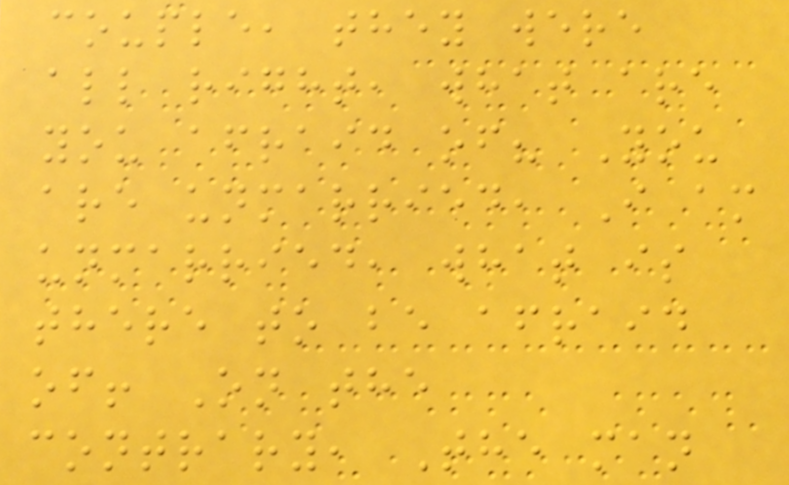couple, they were
all right, what are
you afraid of? You
are unmarried, I am
unmarried, what is
there to be afraid
of! On the
contrary, The man
